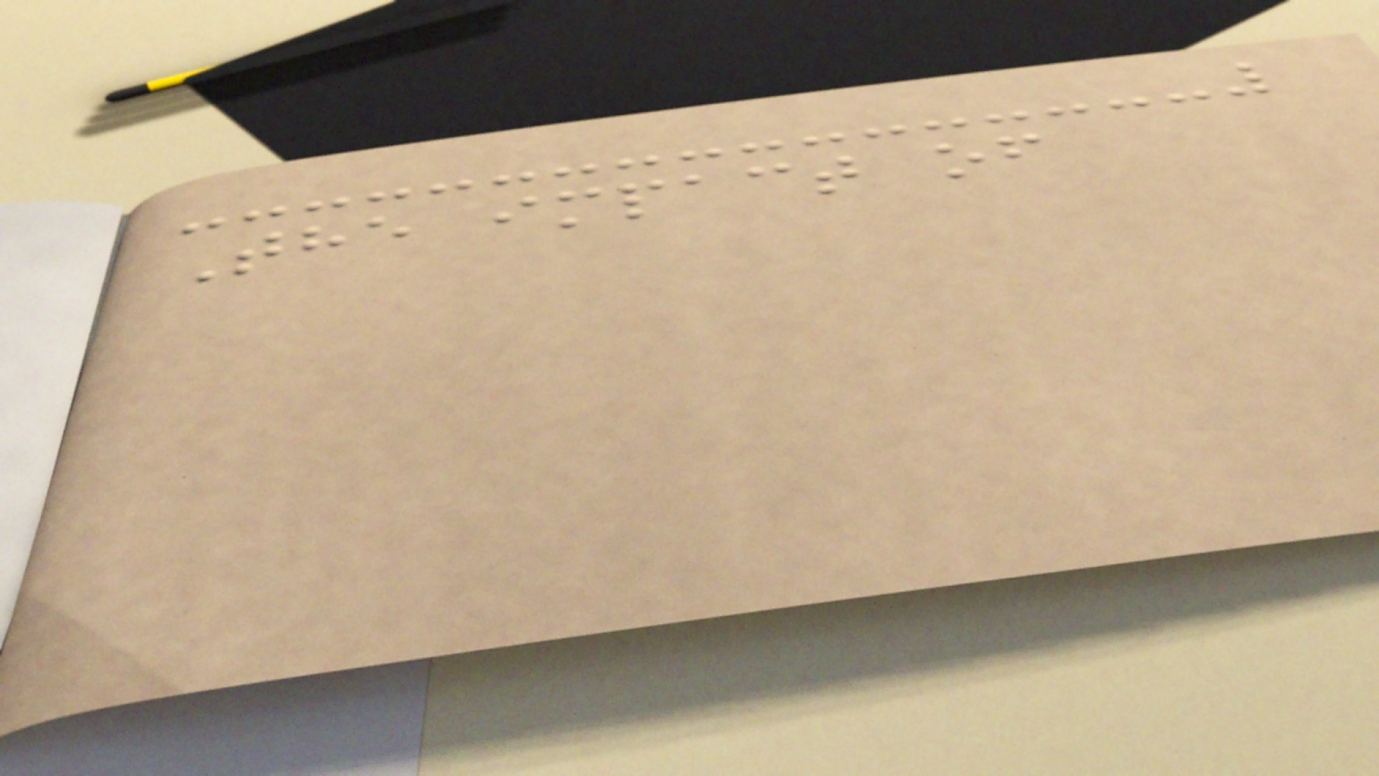The impact of
